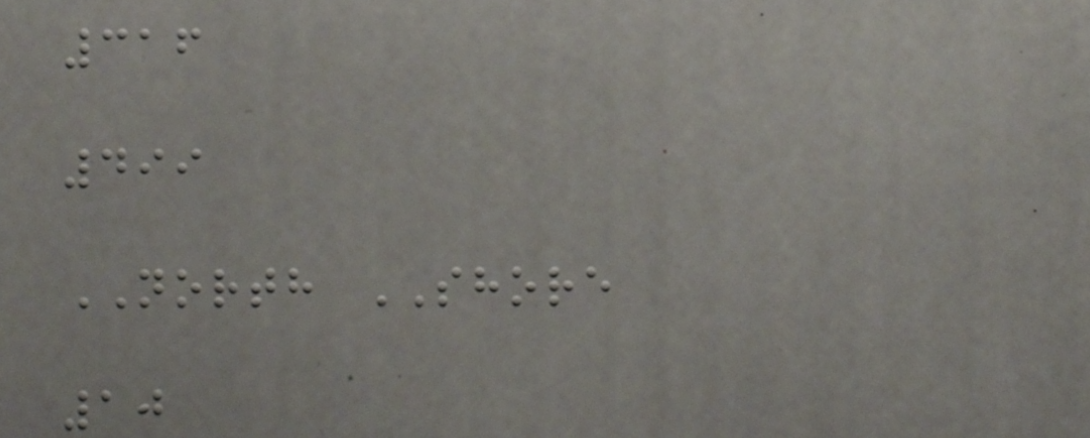316
499
NORTH SHORE
10
